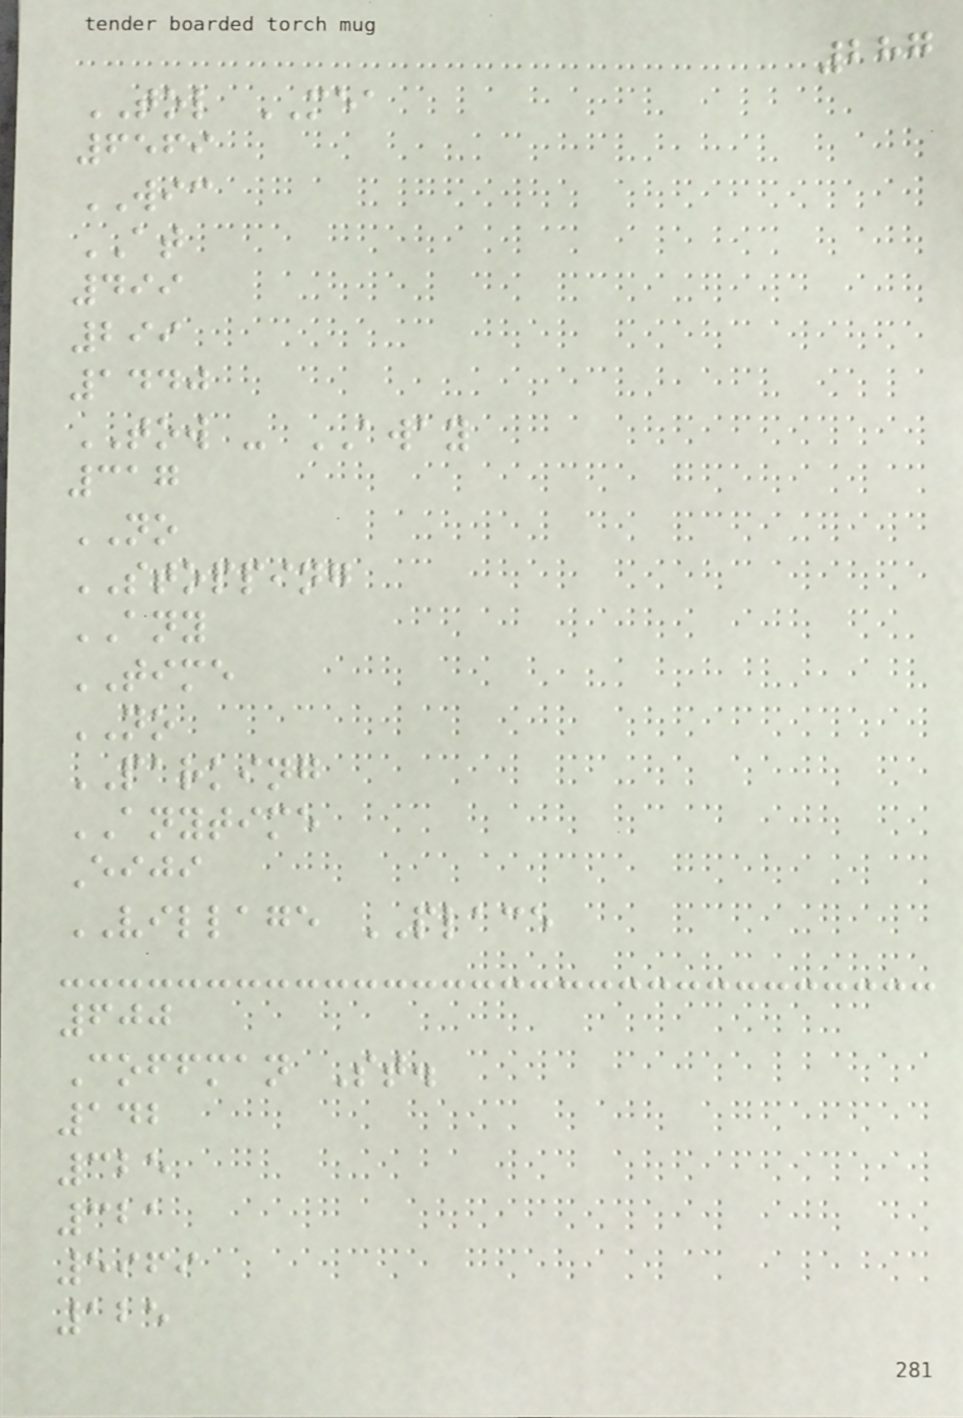287
TOL MEA
6569
WIC
AT
499
299
1440
TOW - AWAY
317
NO
STOPPING
ANY
TIME
NO
PARKING
ANYTIME
Eiji
VILLAGE PLACE
600
Coffman St.
142
325
321
5969
125
